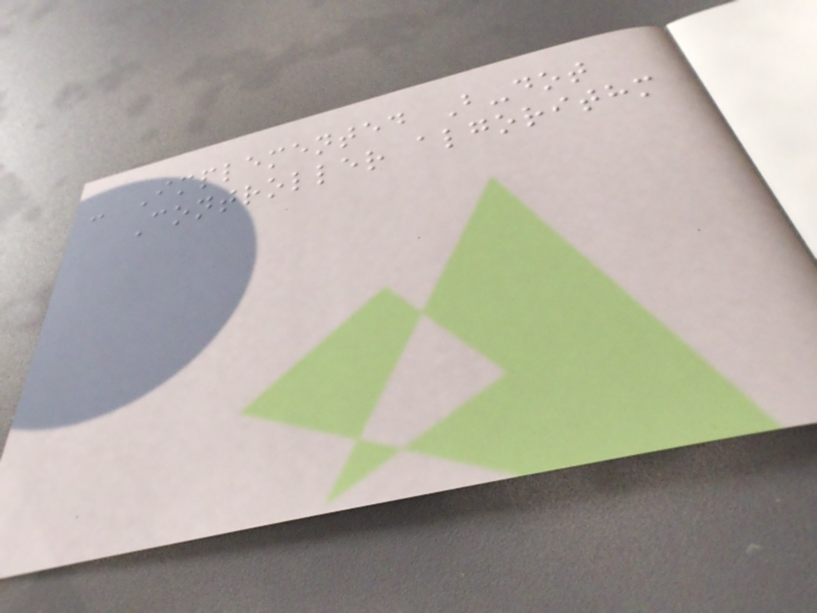- Implemented B-dot
Controller algorithm
